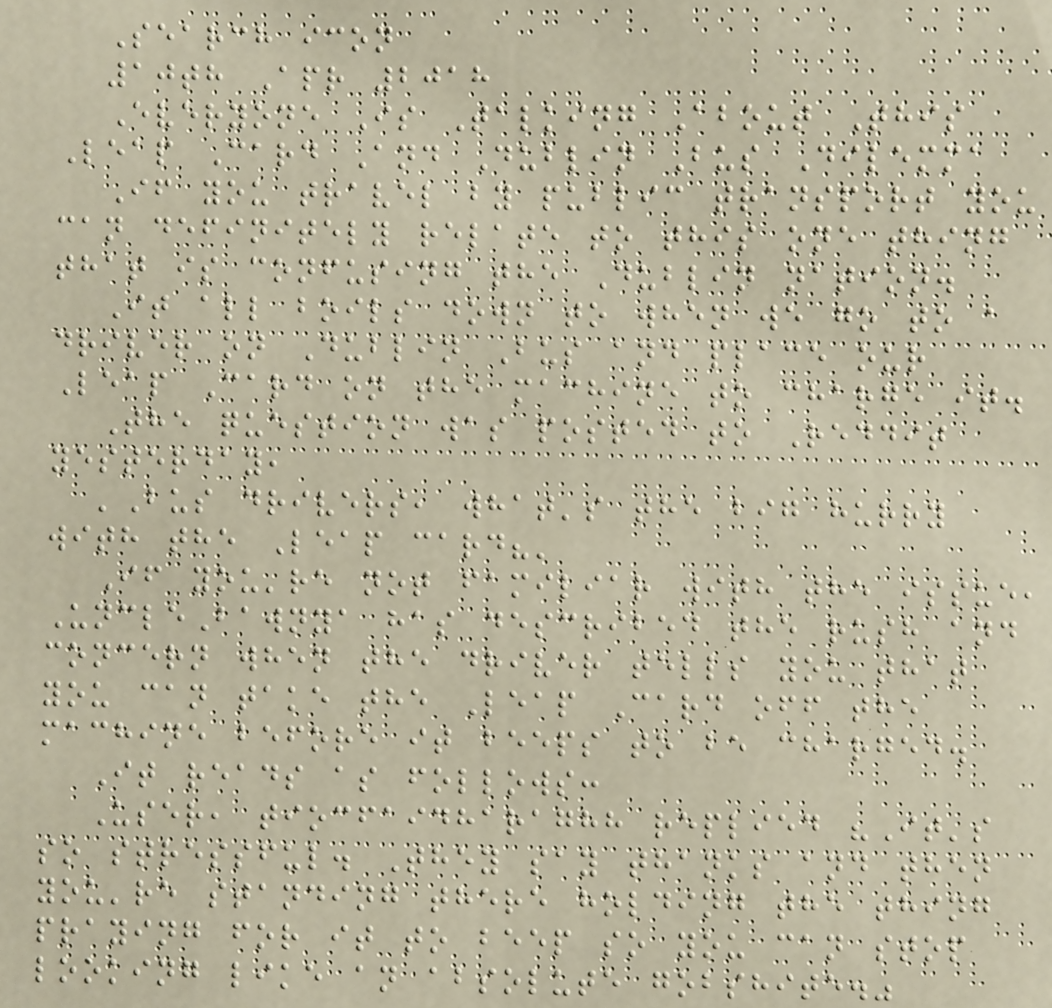Search icon
10th Apr 2018
Everyone Is Talking About This
Leap Card And Dublin Bus Dilemma
If you travel by public transport you
can definitely relate to this one thing
that is confusing the Dublin nation.
It all boils down to when we go to a
driver on Dublin Bus and place our
Leap Card on the machine to charge it.
The question was posted to Reddit
yesterday,
'Bus drivers, what's the big hurry
with the Leap card?'
If you're not familiar with the issue,
UncleBawnya has described the rush and
concern when the driver tells you that
you can take the Leap Card off the
machine before it beeps to be charged.
It reads as follows:
User, tiocfaidharaghh replied "It's
so stressful. They say thanks and then
you're standing there holding the thing
praying for it to beep so you can stop
looking like an absolute gobshite."
